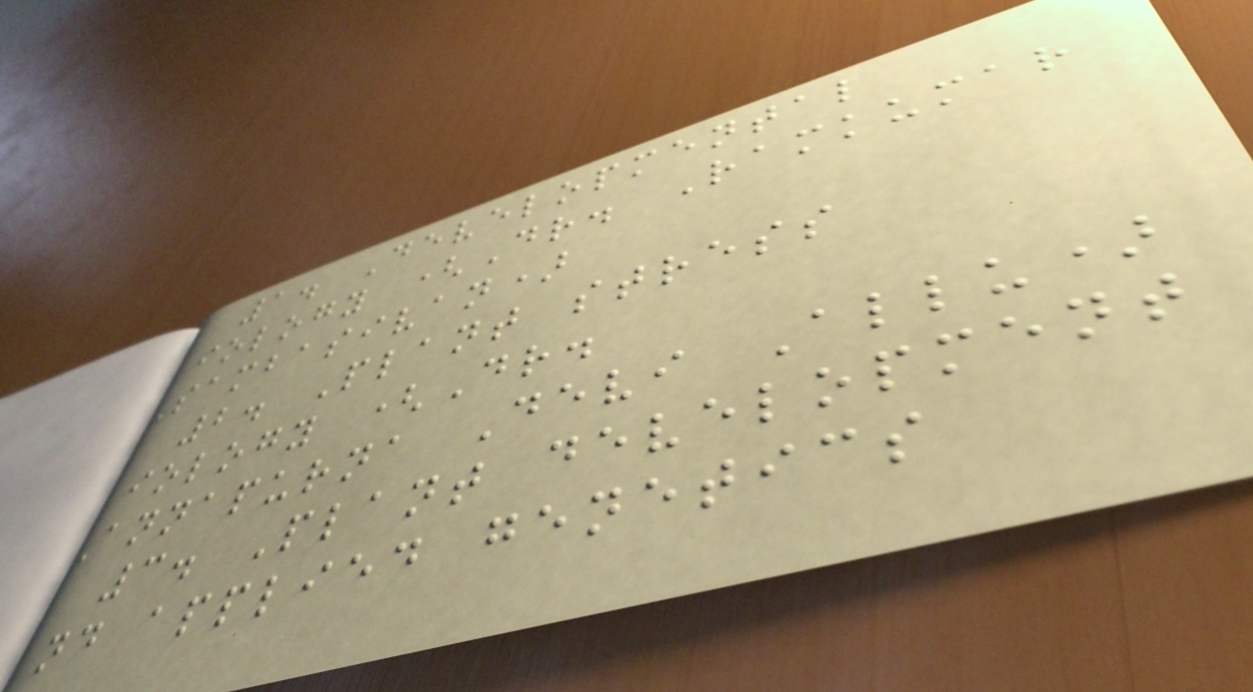1. Developmental
biology (Dr. Ramkumar
Sambasivan)
2. Plant stress
biology (Dr.
Annapurna Devi Allu)
3. Plant development
and applied genetics
